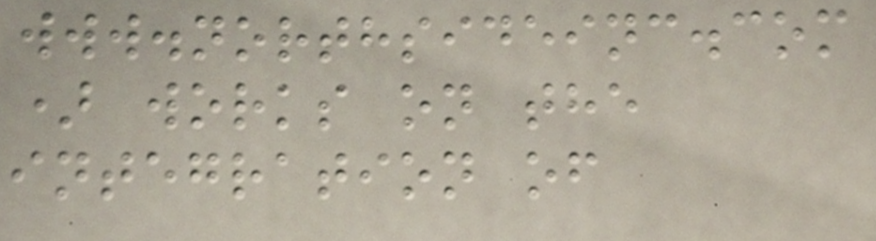www.northsideinc.com
) works on the
integration of
